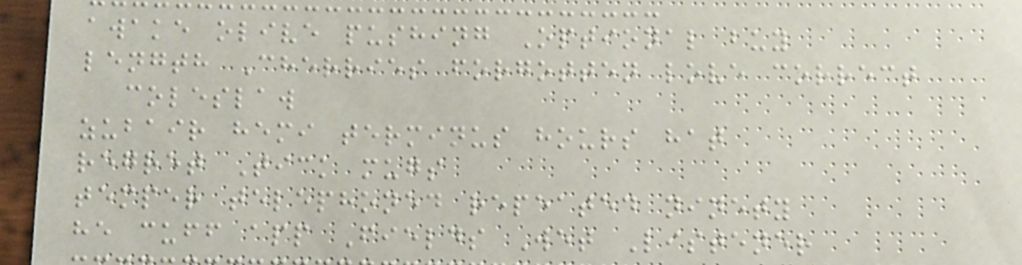awake olive pushing Optional buy
length Cherries forgotten love correct
coleslaw
zubair hemi terminus hours hat
regret Tick mugs
temper telephoned repeated ninety
he cuff app Fields Wet Listener
